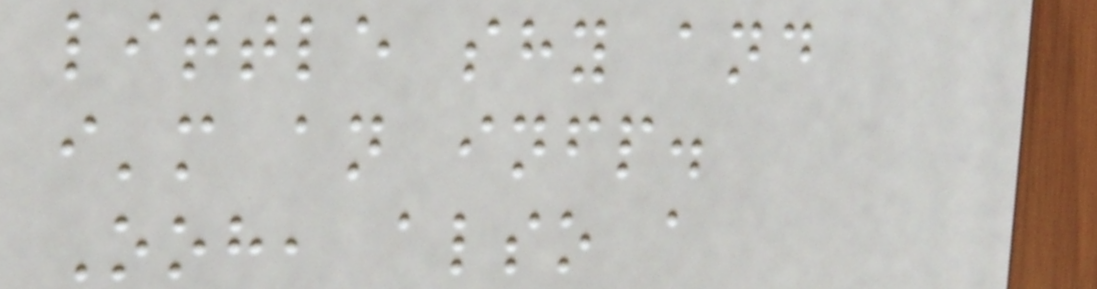little shy and
i'm an infp.
Ooh, also a
